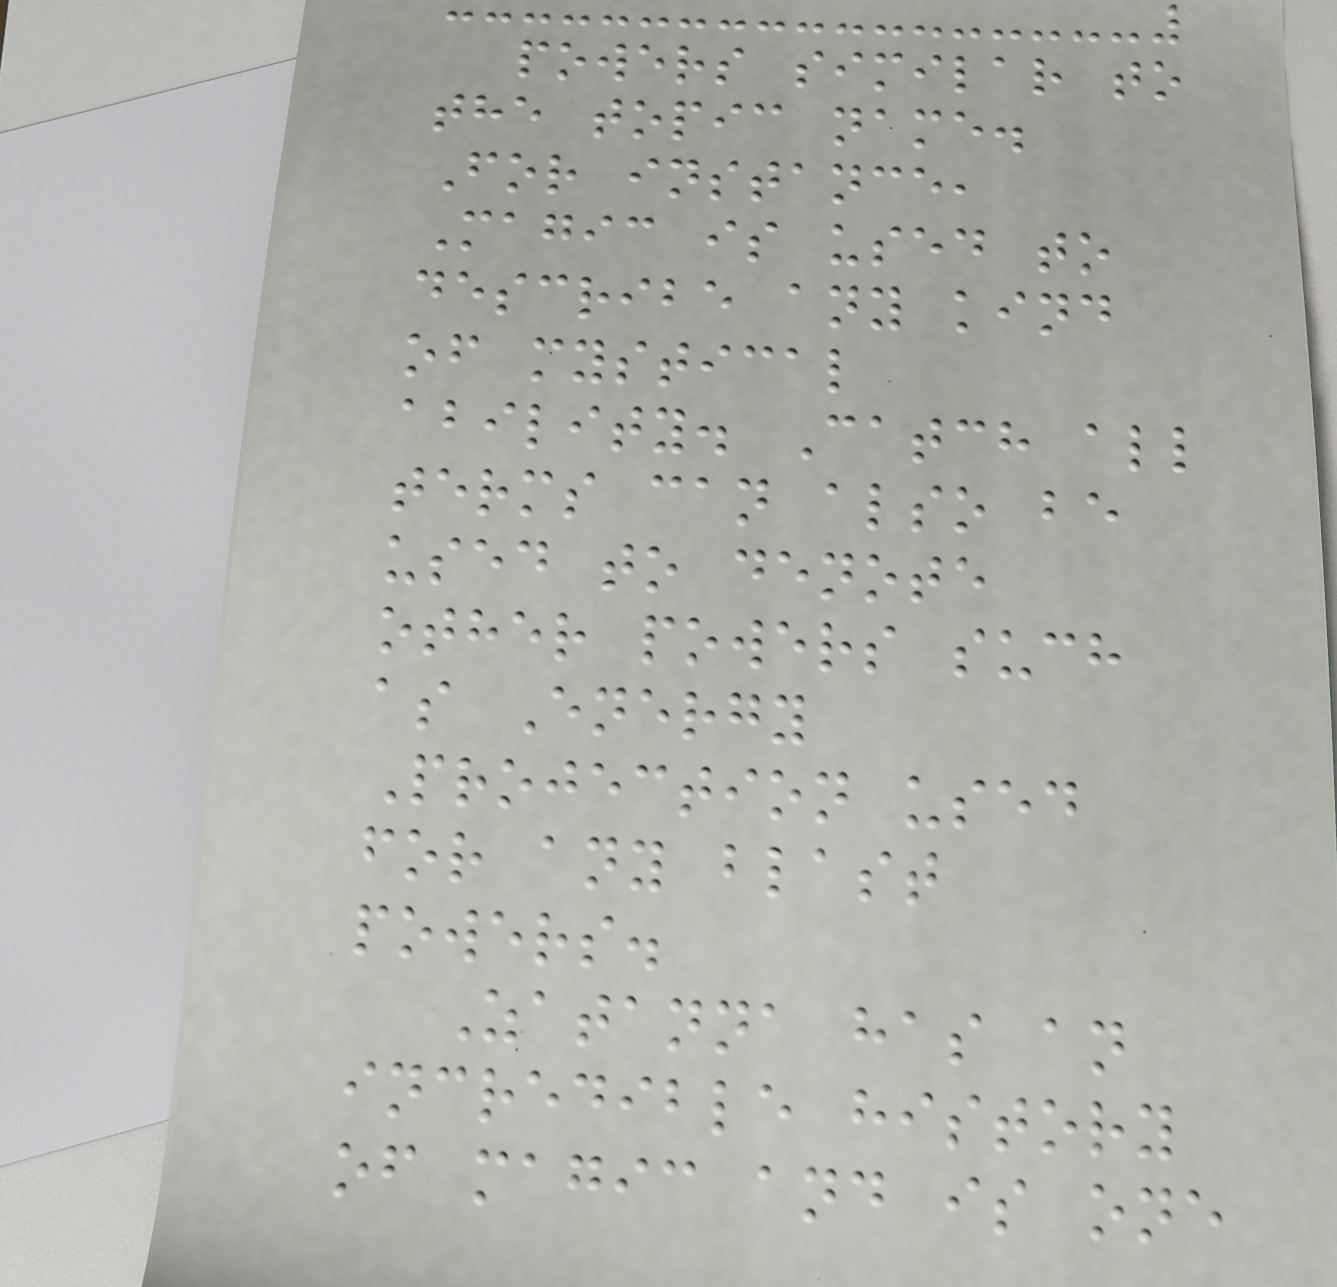powers similar to
the topic name.
For instance,
Magic is used to
describe any kind
of mystical
ability. Catch all
terms can also be
used to denote
other powers such
as Energy
Projection used
for any blast
powers.
Zatanna has an
incredible history
of magic and is one
